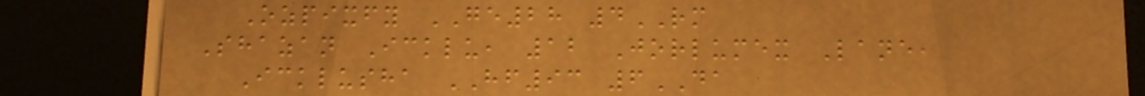Ozpixfy GE28 4RM
Shazan Icklu, 12 Jorlumex Lane,
Icklusha HF93 6DA
